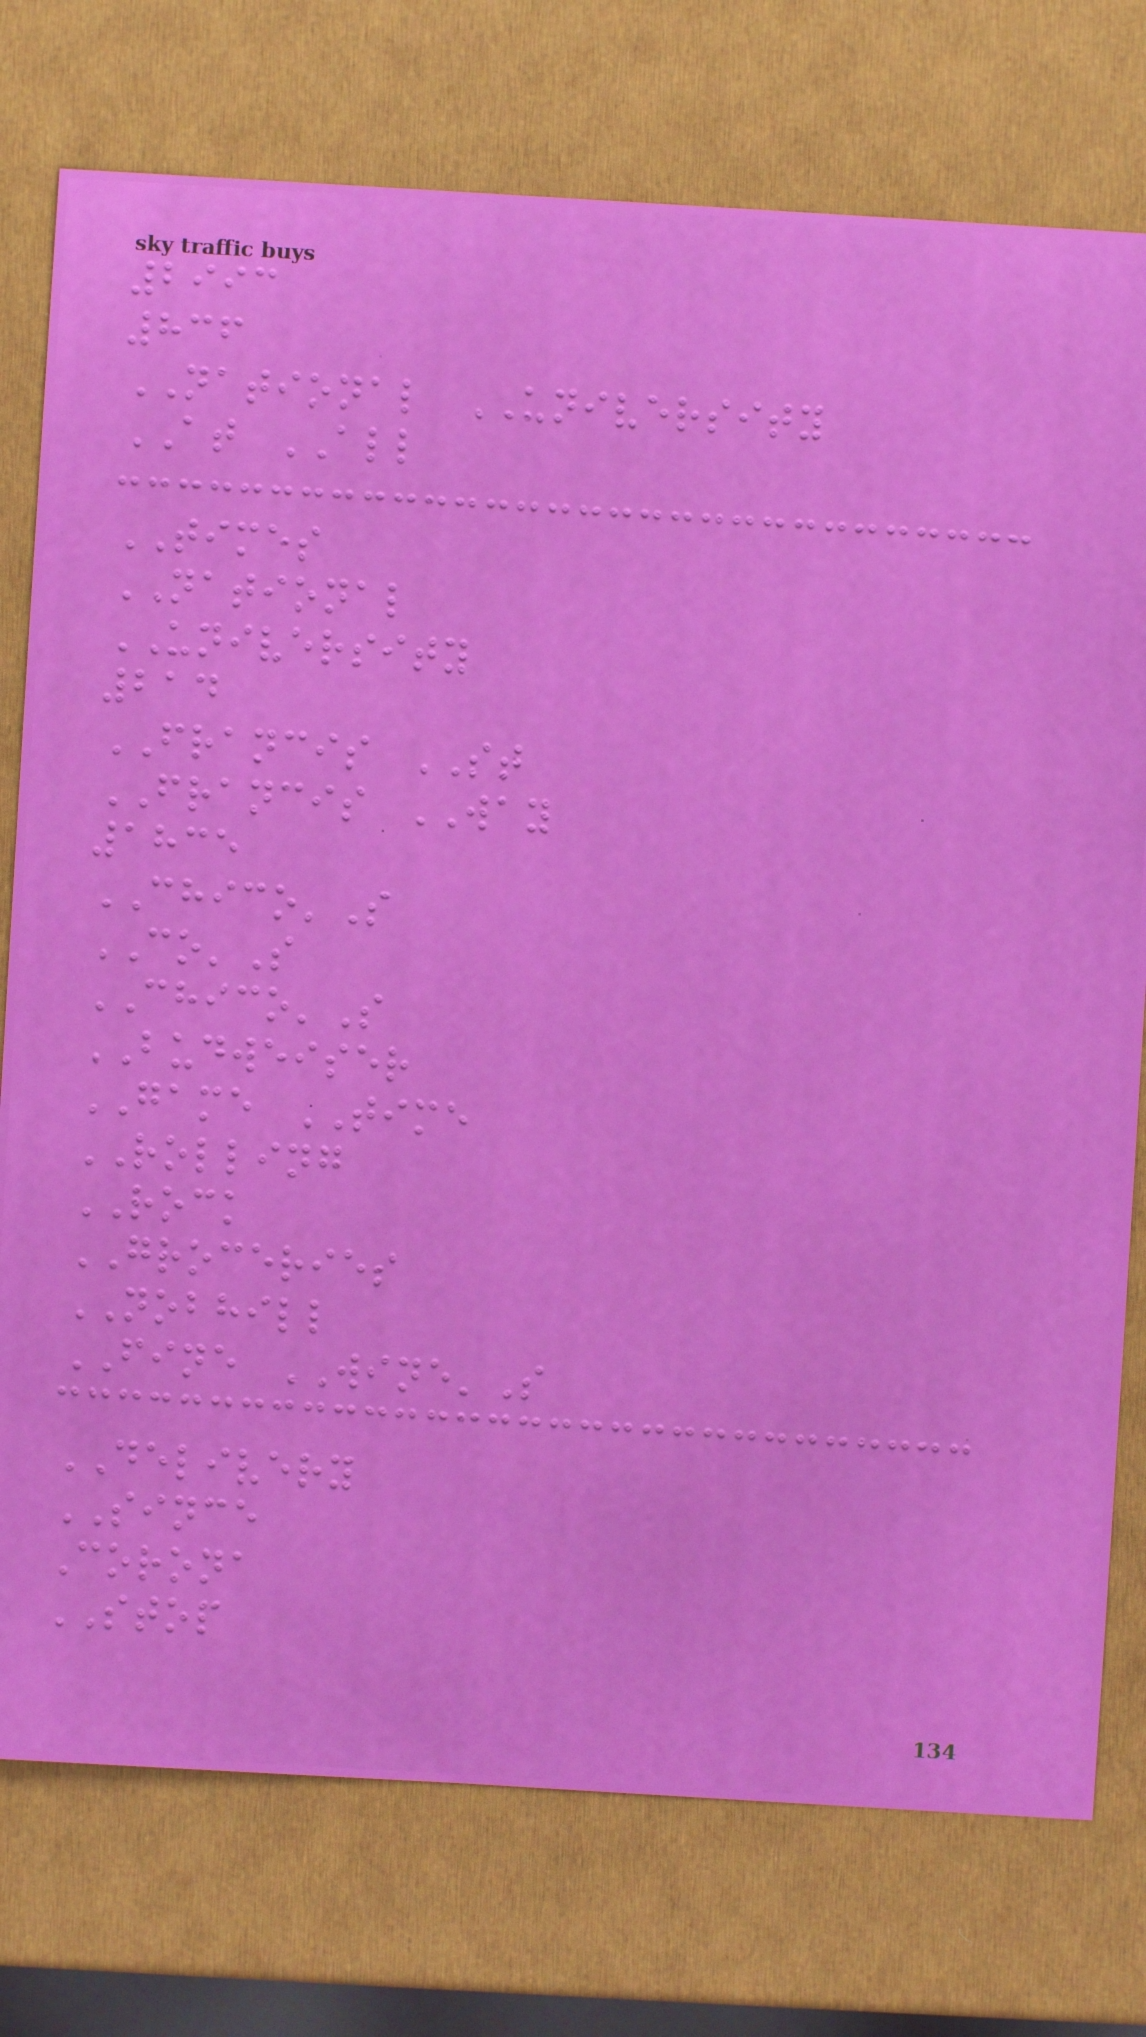2993
836
NATIONAL UNIVERSITY
AT ALL
TIMES
NATIONAL
UNIVERSITY
214
FRANCIS ST
FRANCIS WAY
1835
CHICO'S
CO'S
CHICO'S
BUDWEISER
GAME TIME
ROLLING
ROCK
GROCERIES
NOBHILL
FINE WINE'S
DELIVERY
SINCE
Corona
STOP
